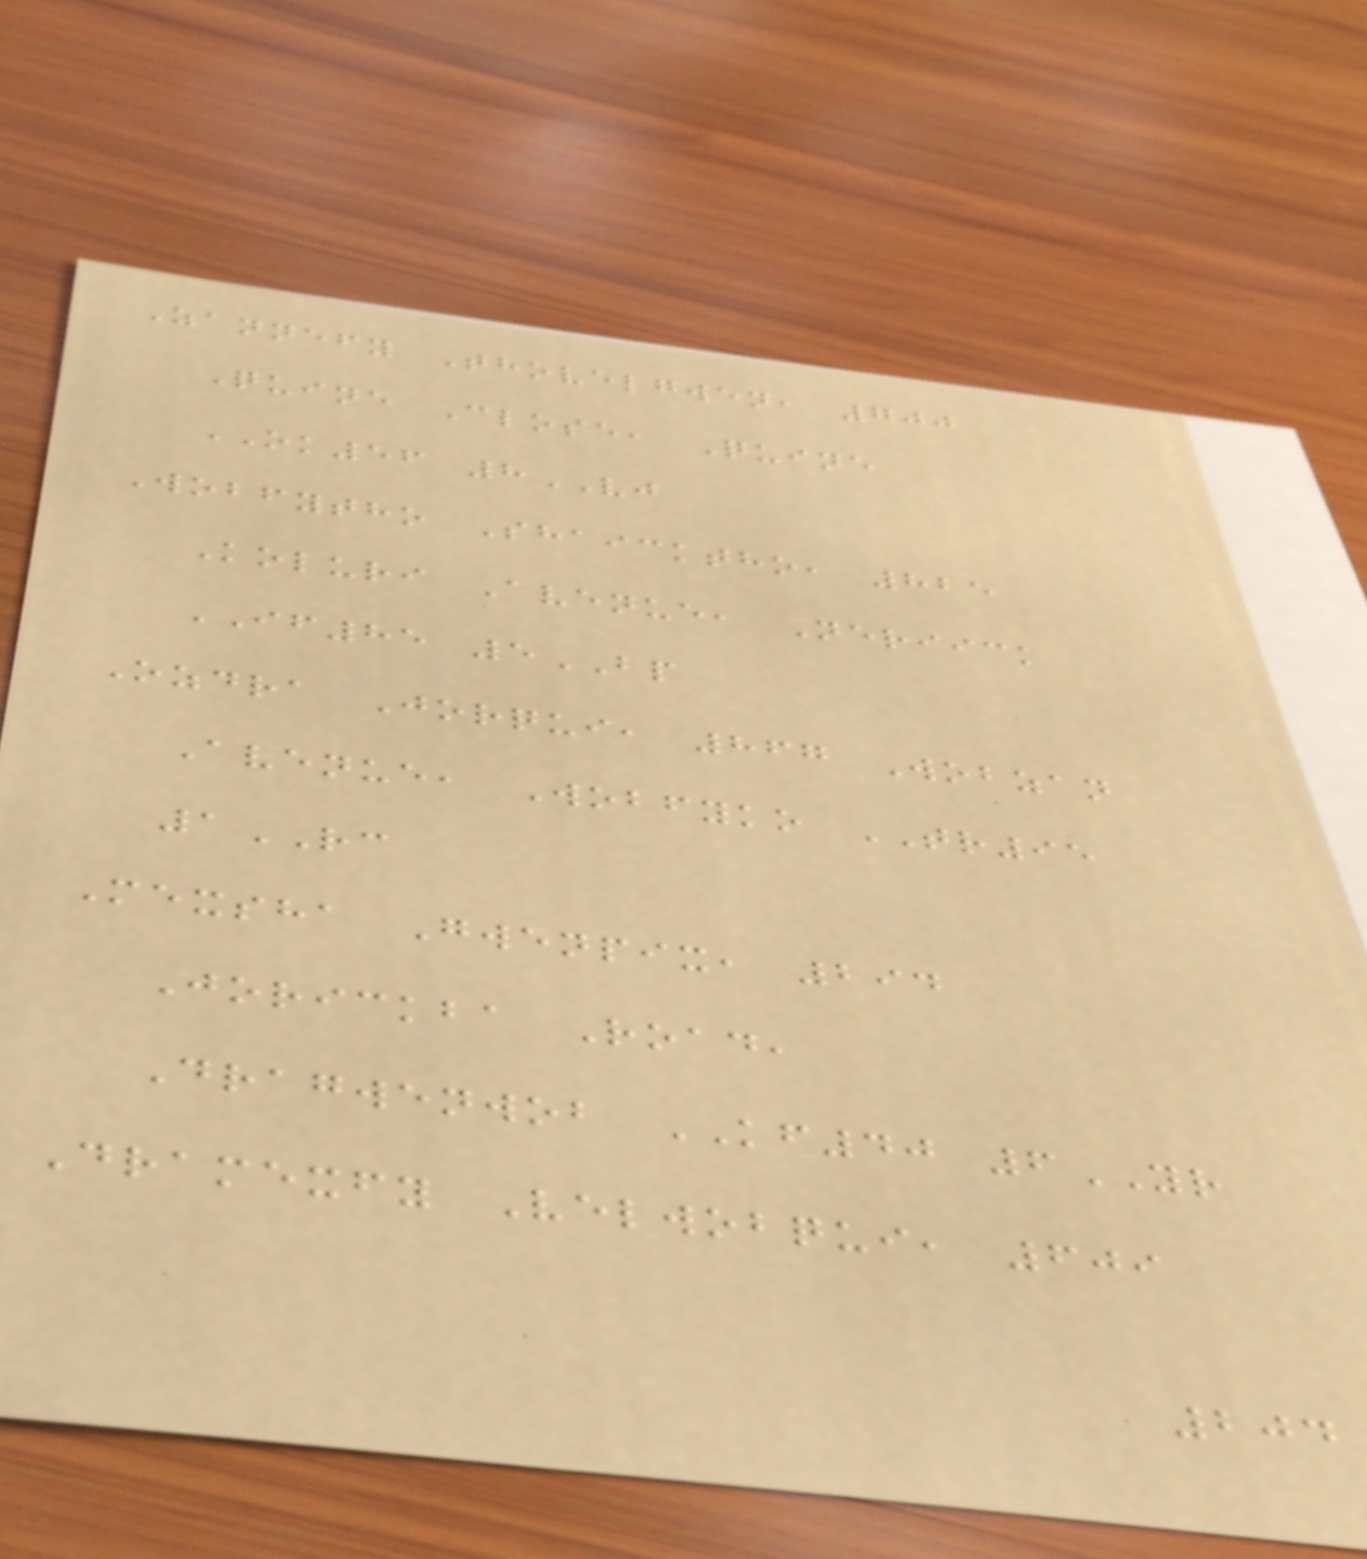Zannefy Thovelgwen, 700
Quine Close, Quine
OK56 8VJ
Wobfytho Shaicktho, 825
Koluri Avenue, Neriick
IF85 5BP
Ozdra Jorqui, 867 Wobzan
Avenue, Wobfyko TR95
1RC
Mexsha Gwenpix, 294
Jorickba Road,
Dragwenwob KF40 6YR
Dramexfy Velwobqui, 609
204
